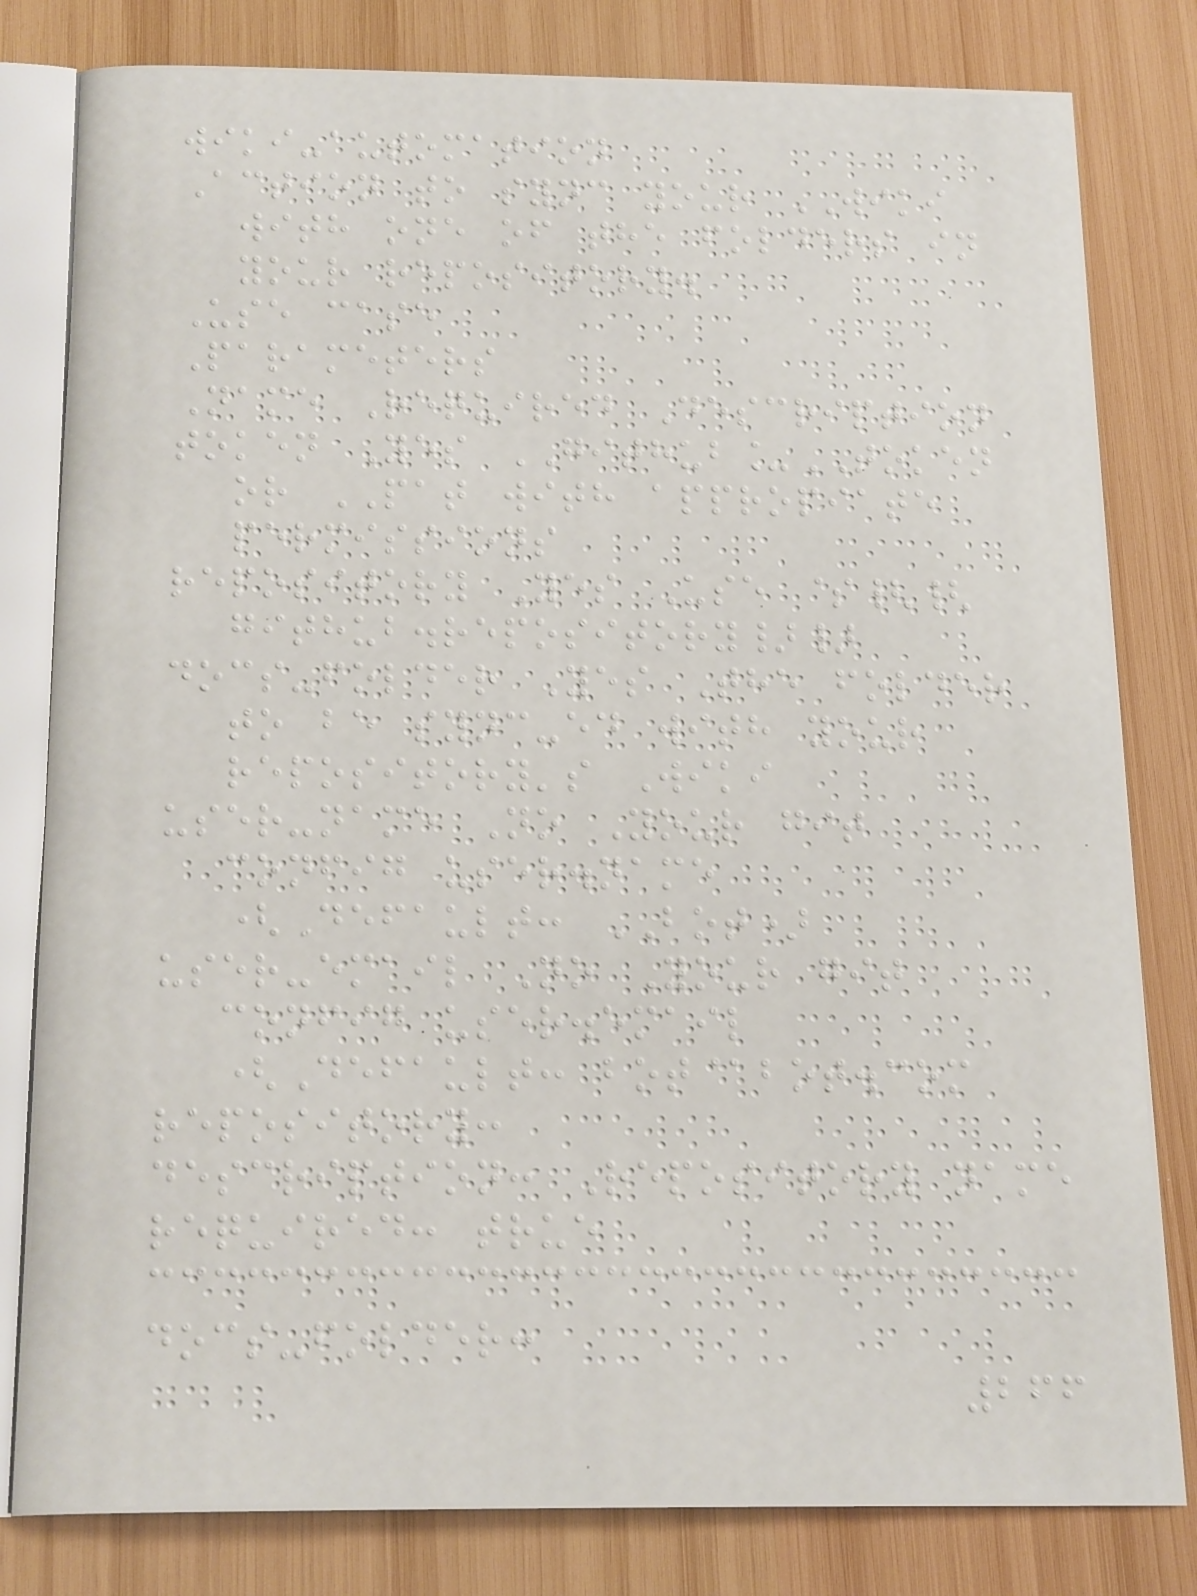wiki-automation
Action to sync your WIKI
with one of the folders in
your repository.
Use case
Parameters
Name Required Description
token Yes GITHUB_TOKEN
or PAT with appropiate
permissions
repository Yes Use ${{
github.repository}}
docs-folder Yes The folder
to be sync-ed with your
repository's Wiki
user-name No Your git
config user.name
(Default: BOT)
user-email No Your git
config user.email
(Default: bot@bot.com
repository:
description: Repository name
required: true
docs-folder:
266
